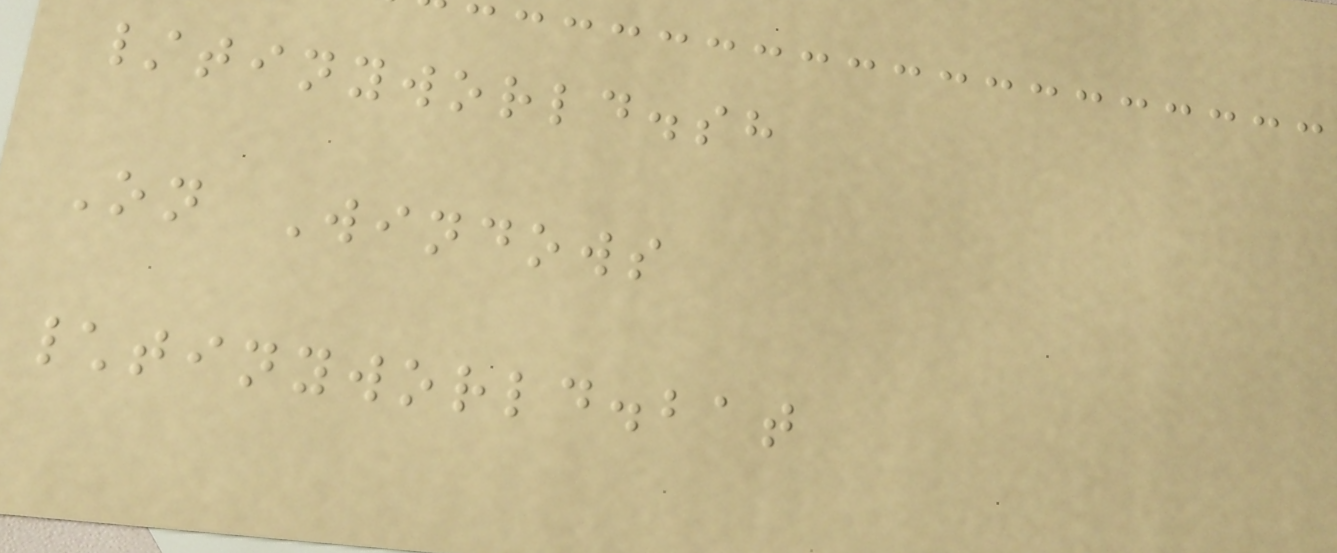/tinyworld.sh
On Windows
\tinyworld.bat
